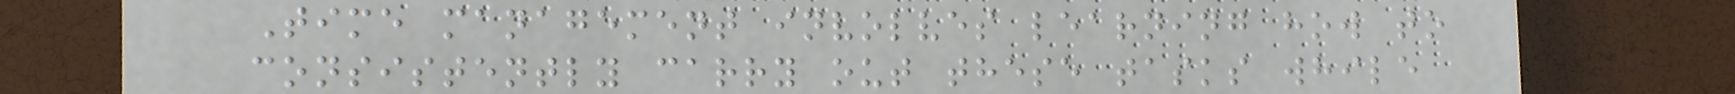Time management involves learning how to
consistently carry out these tasks while
